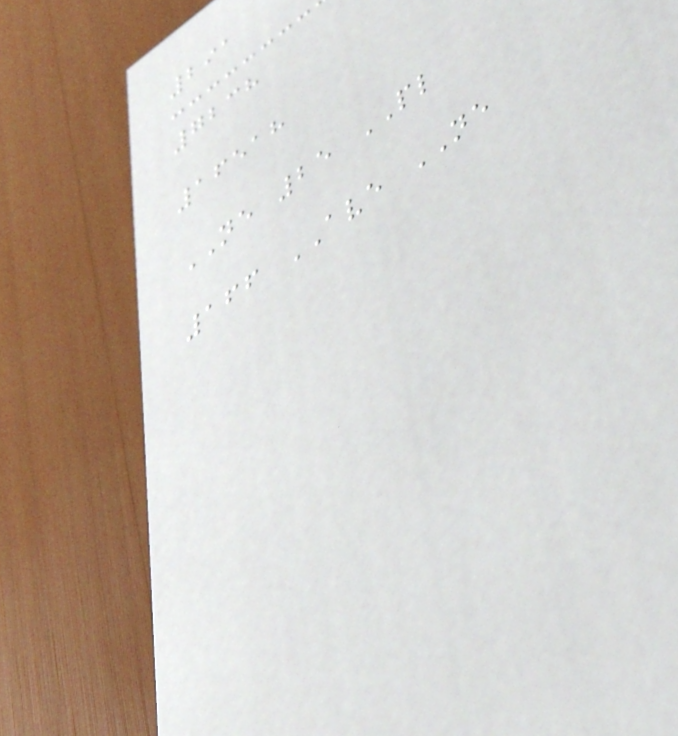291
7238
16518
NE 25 PL
166 AVE NE
